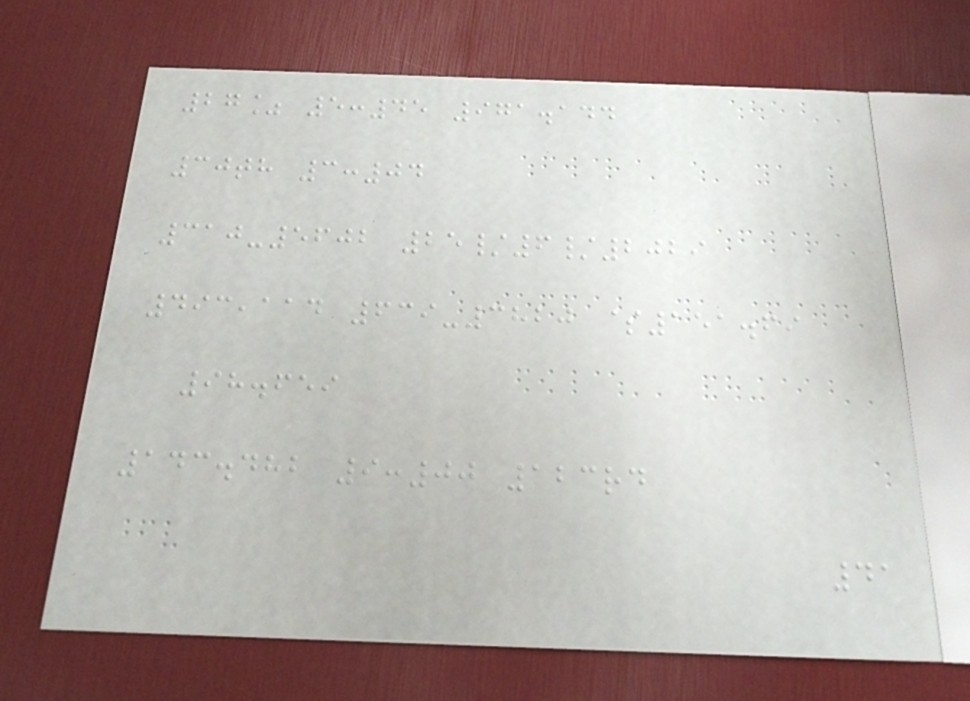27% 5:45 971.144
30th 3:04
310-5602 25/6/2029
493,114 639-3820 $151.69
98.659
143.482 9:00 123rd
41
